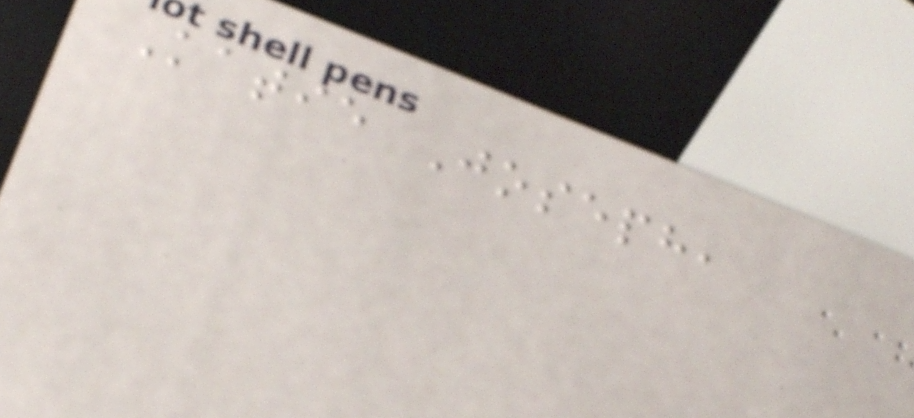Katie Joseph,
